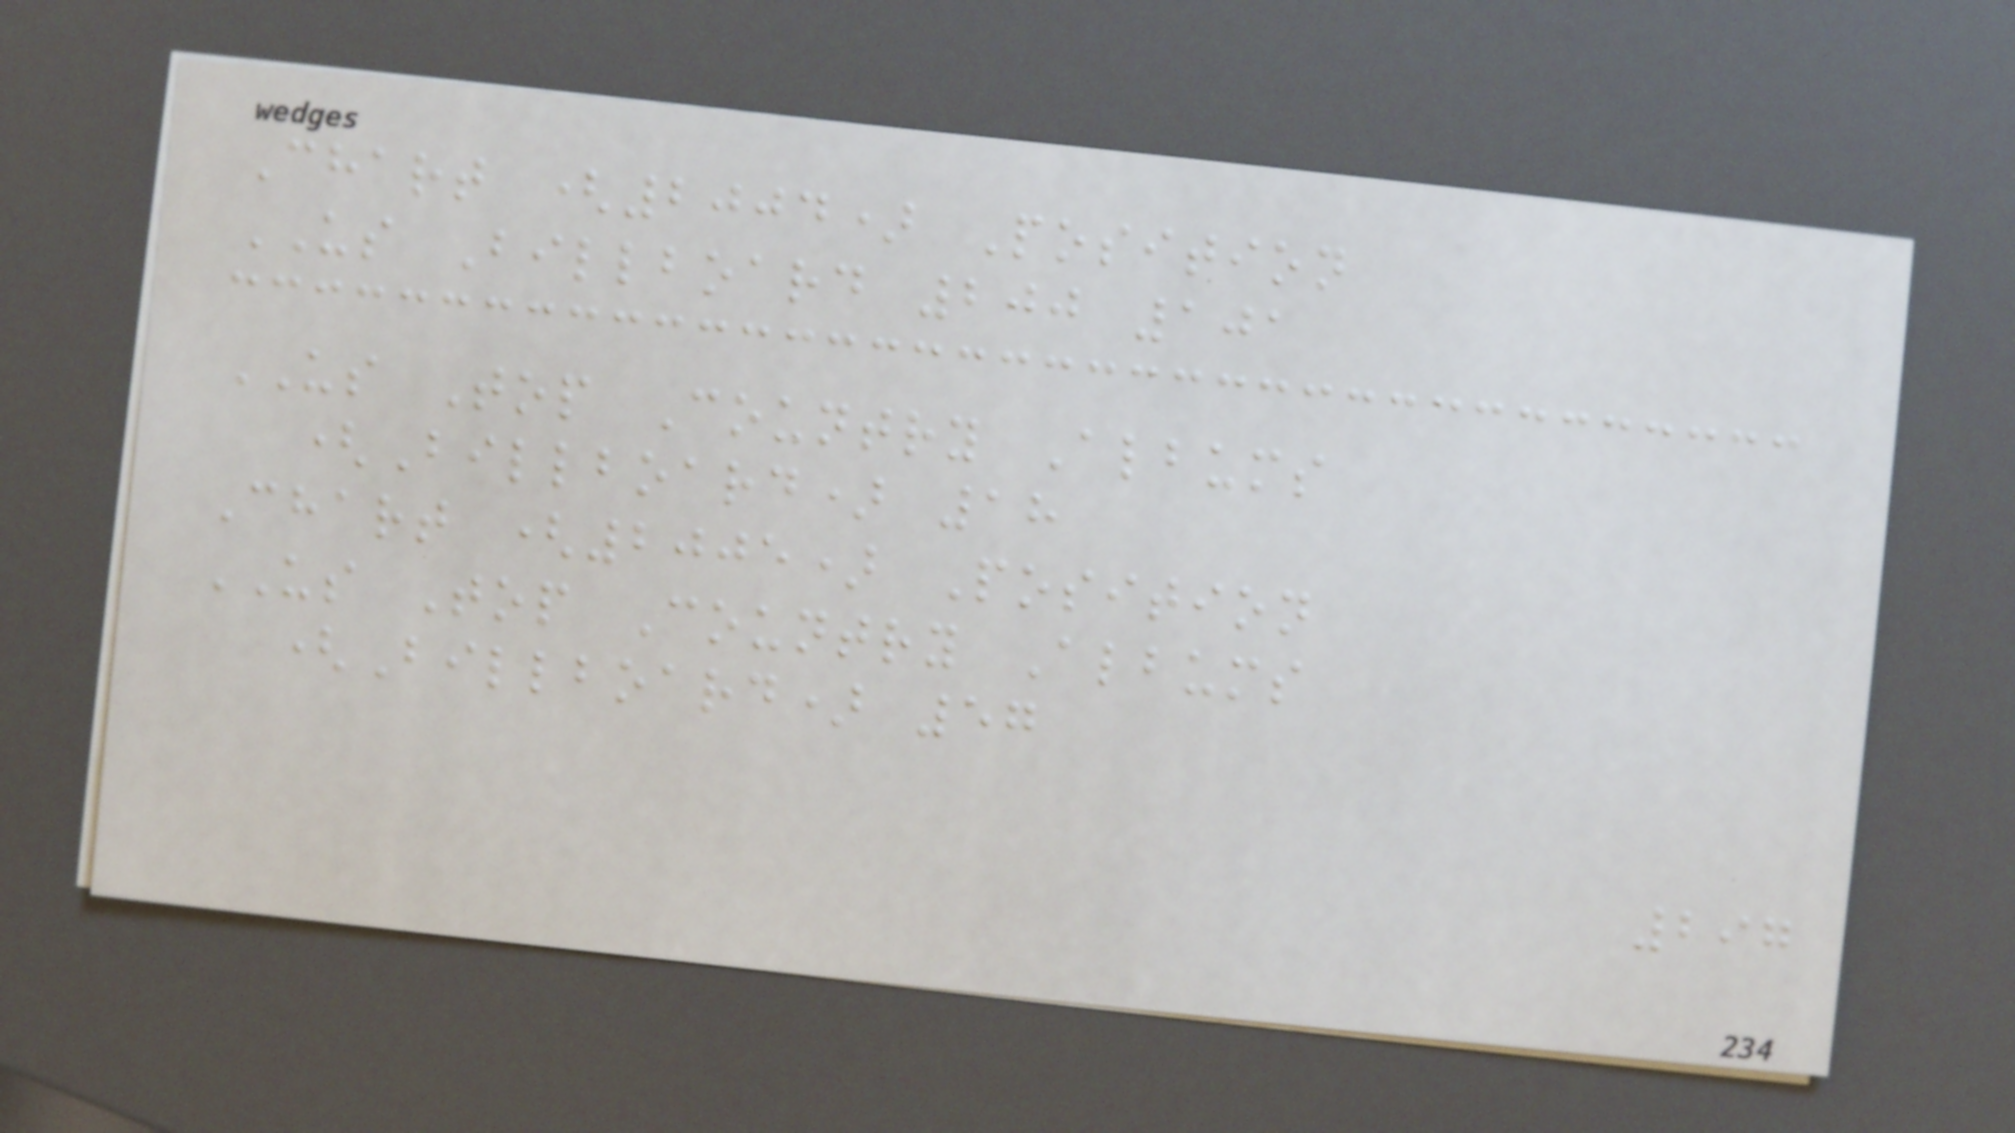Chart (2004) Position
US Billboard 200 101
US Top Country Albums
(Billboard) 18
Chart (2005) Position
US Top Country Albums
(Billboard) 57
297
